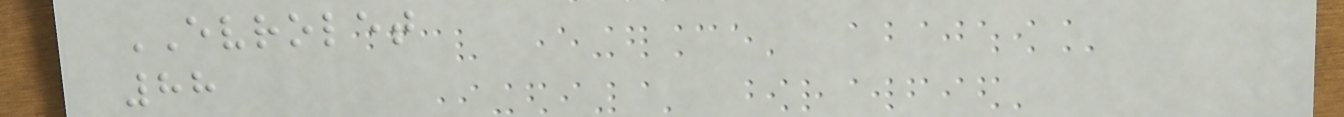EVROLET
88
